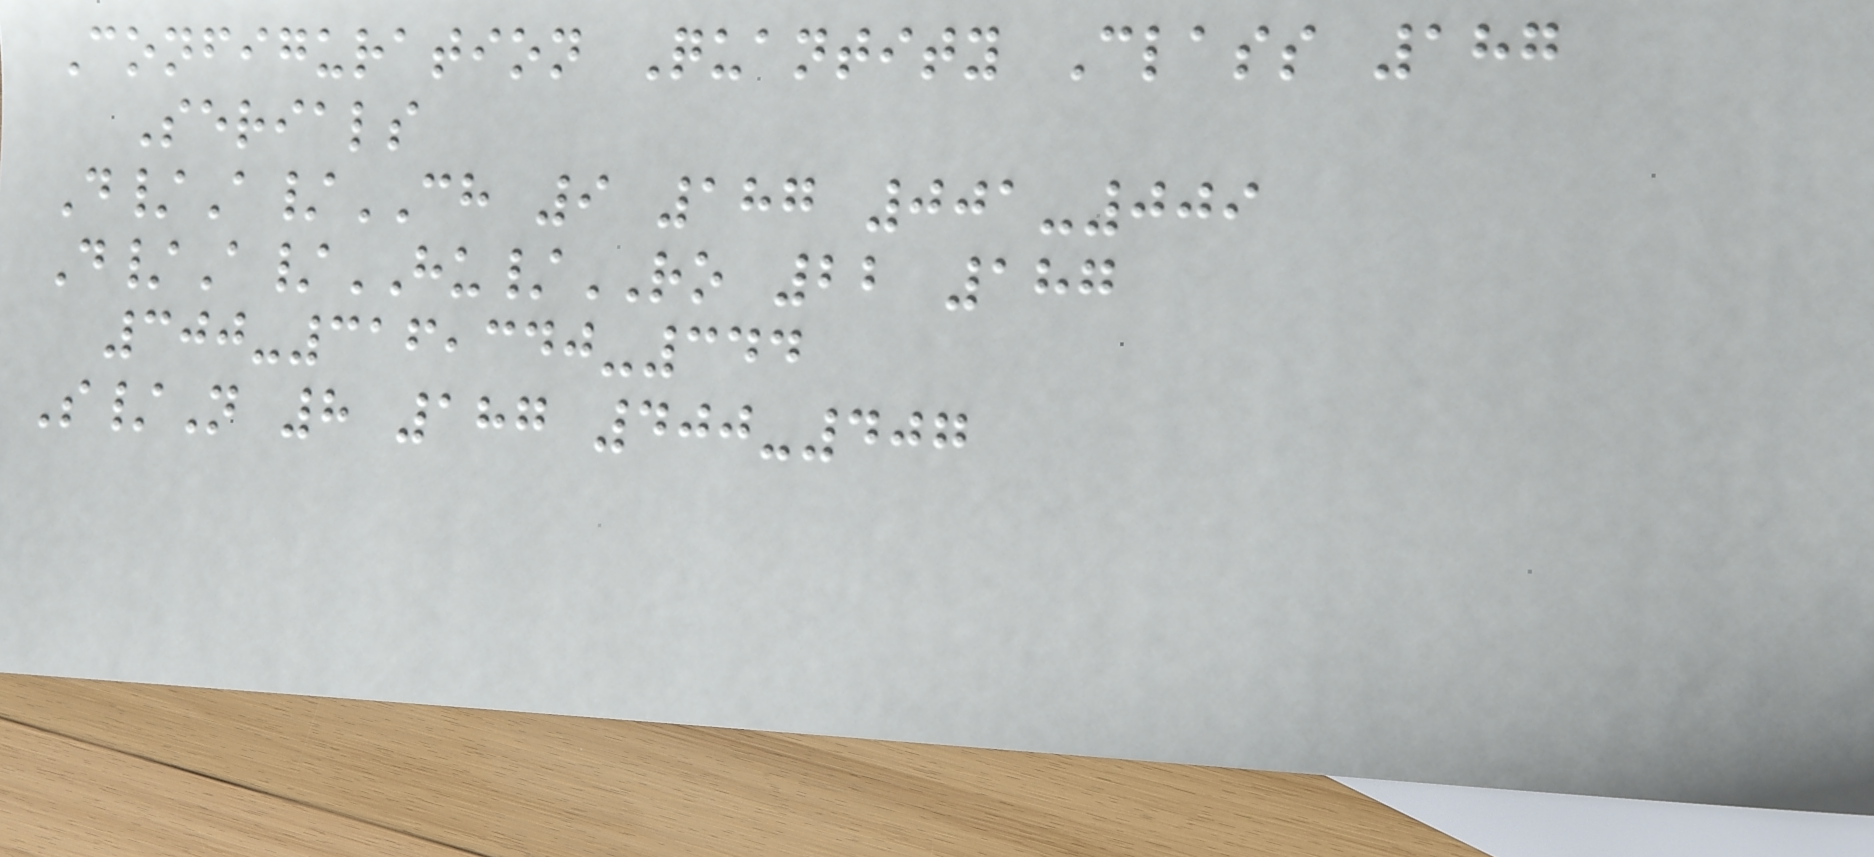Configuration Quantity Class 187
Serials
D/A/CH 9 187 001-009
D/A/HU/RO 22 187
300-316,340-344
S/N 8 187 400-407
